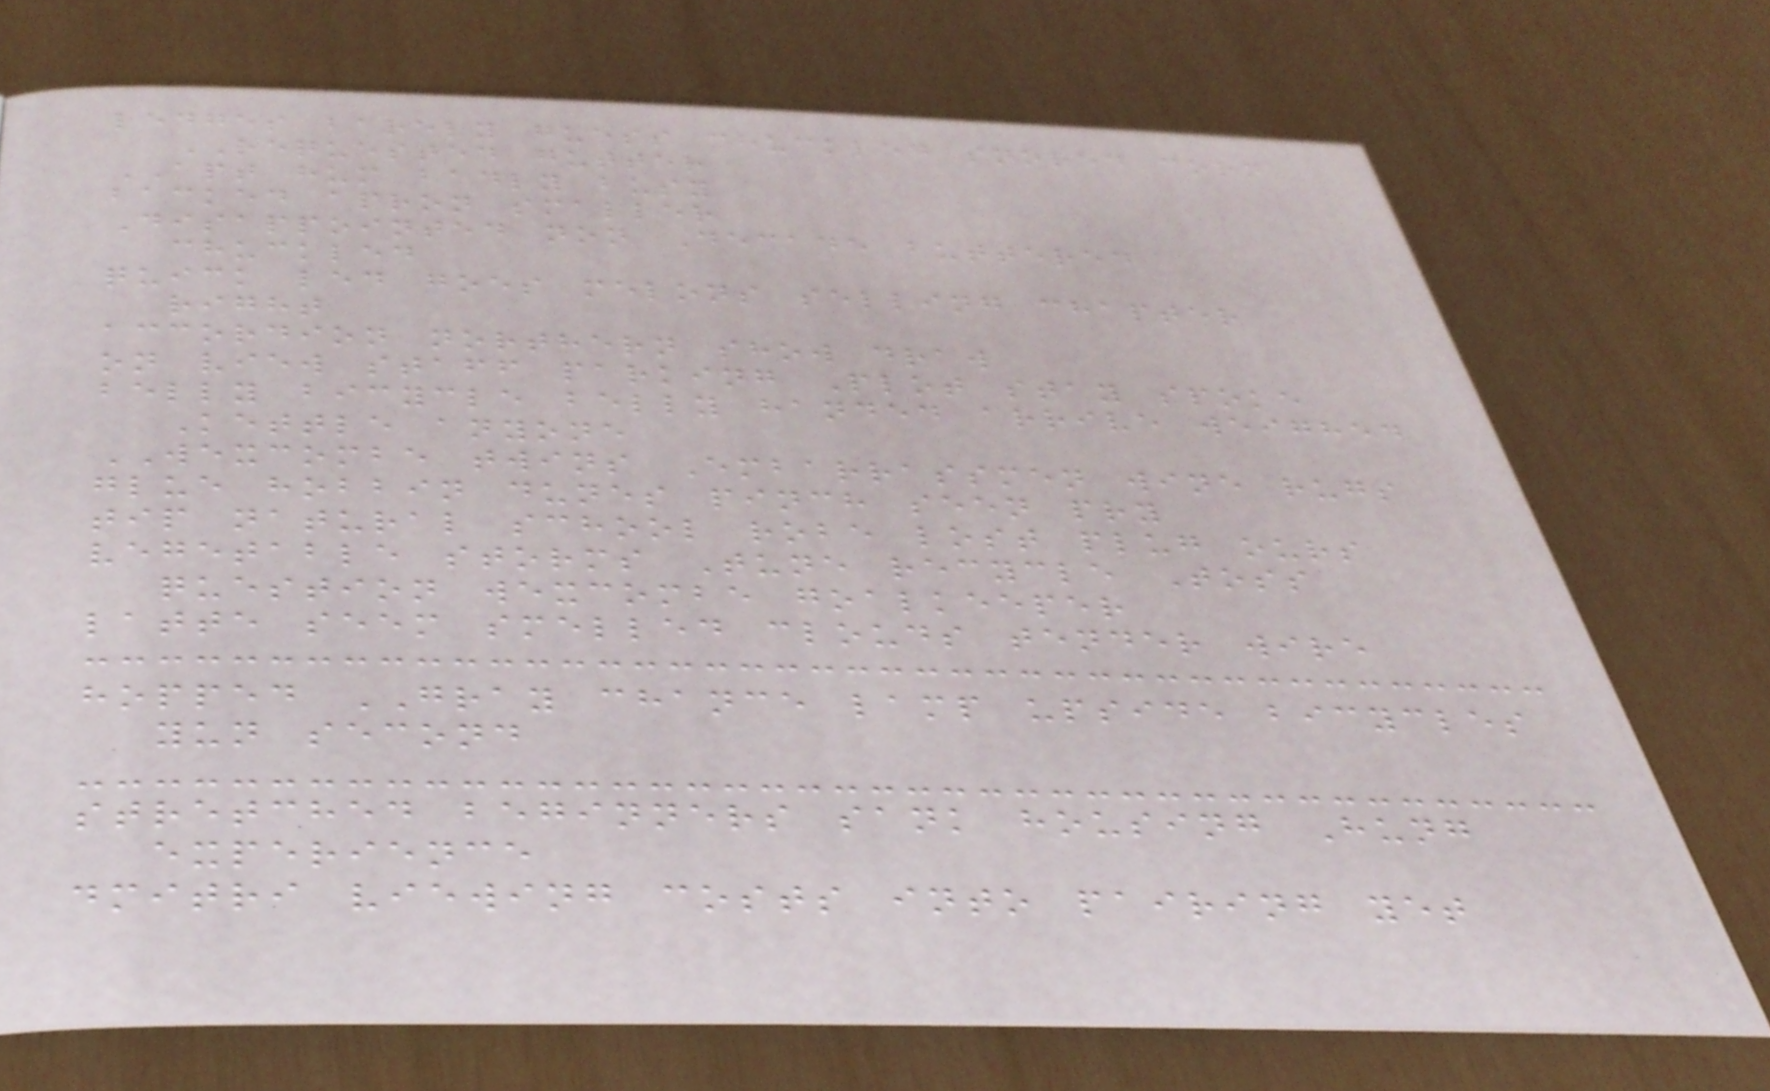ledges barely guess chuckled snored corn
REQUESTED gutter
APT hum badly busy
backed apron smaller
Disappointed non Decade buttered
chuckled
quick led goes melons selling chapter
right
accordion northern show draw
on view staff parking Plot stay spoke
belly bicycle belly handed arrive weighed
Kettle anyone
WEXCOMBE twins Embarrassmen wine rugs
glue hobbin dunes pinch seen pry
tip natural school robe lost plug ours
vegetable storms Tune recycle Toss
question wexcombe goalkeeper
latte seem smelled clouds tender wire
hopped GRAY chance lamp upside bicycles
yun second
stretched beginners sank housing Hung
experience
dmitri viewing costs into pairing yet
